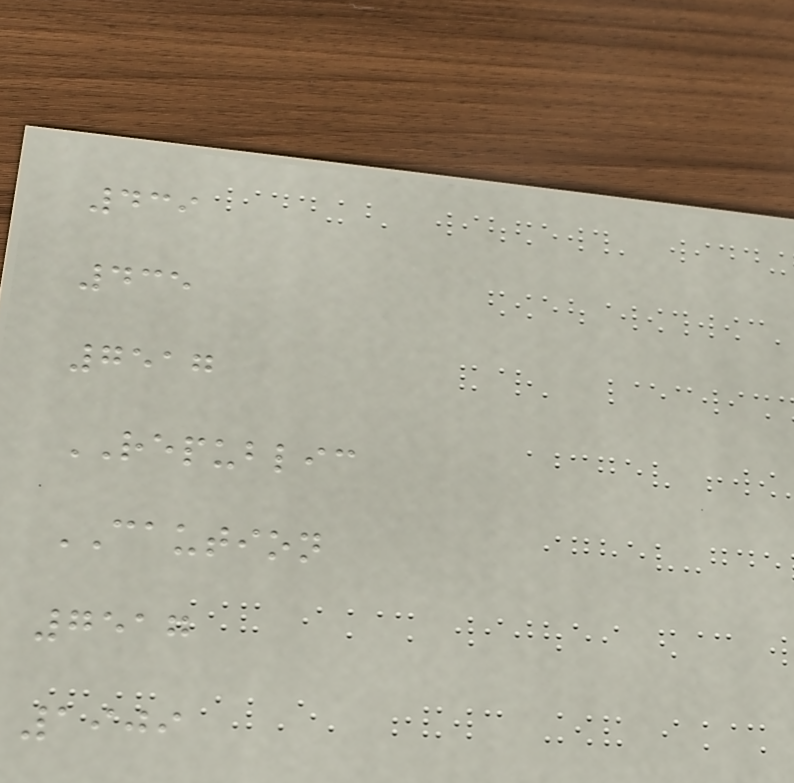439
435
7517
REPUBLIC
CAUTION
7517
1909
